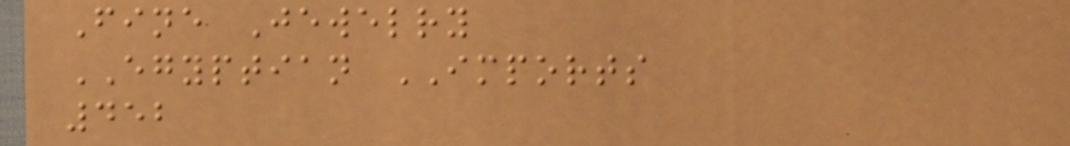Fine Jewelry
EGYPTIAN IMPORTS
452
